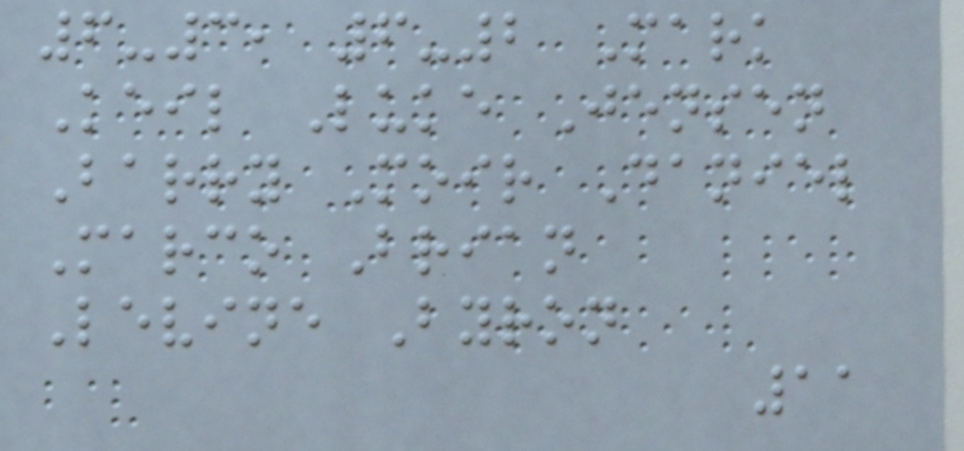6-3, 6-2 Mark
Keil Luke Jensen
Barry Moir Daniel
Marco Brian
Levine Byron
11
